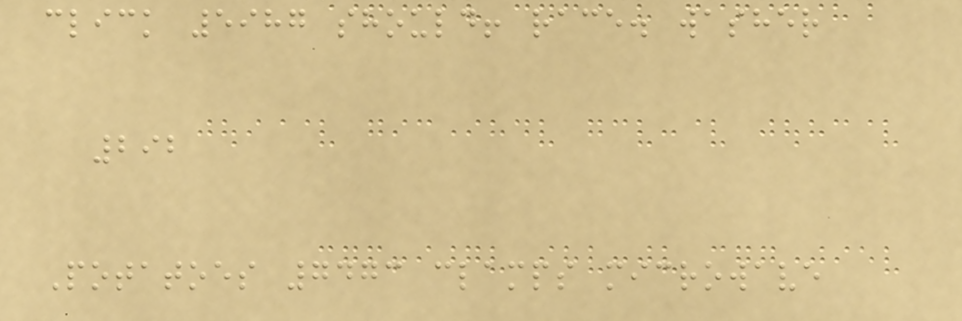click 5987 should! race. washer
292
Potatoes 7473 clamps microwave
